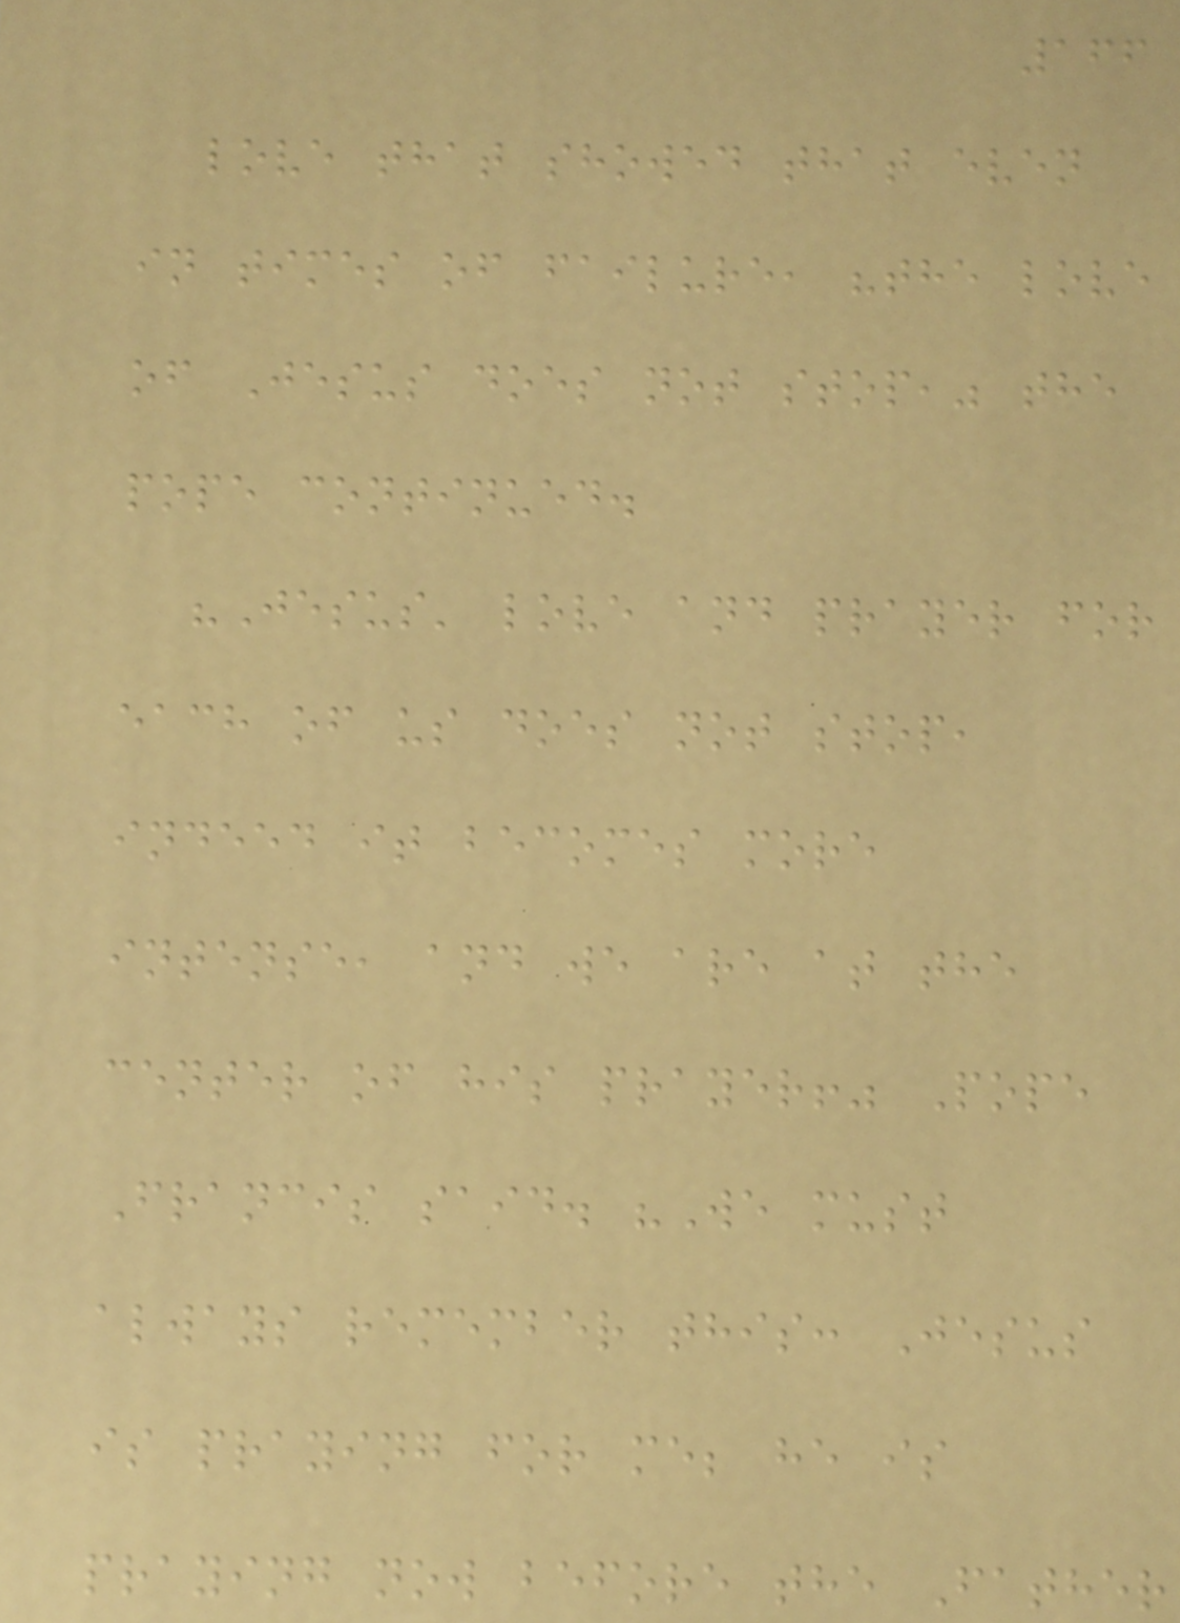166
love that showed that even
in times of failure, "the love
of Jesus does not stop," the
pope continued.
"Jesus' love and prayer for
each of us does not stop,
indeed it becomes more
intense, and we are at the
center of his prayer!" Pope
Francis said. "We must
always remember this: Jesus
is praying for me; he is
praying now before the Father
